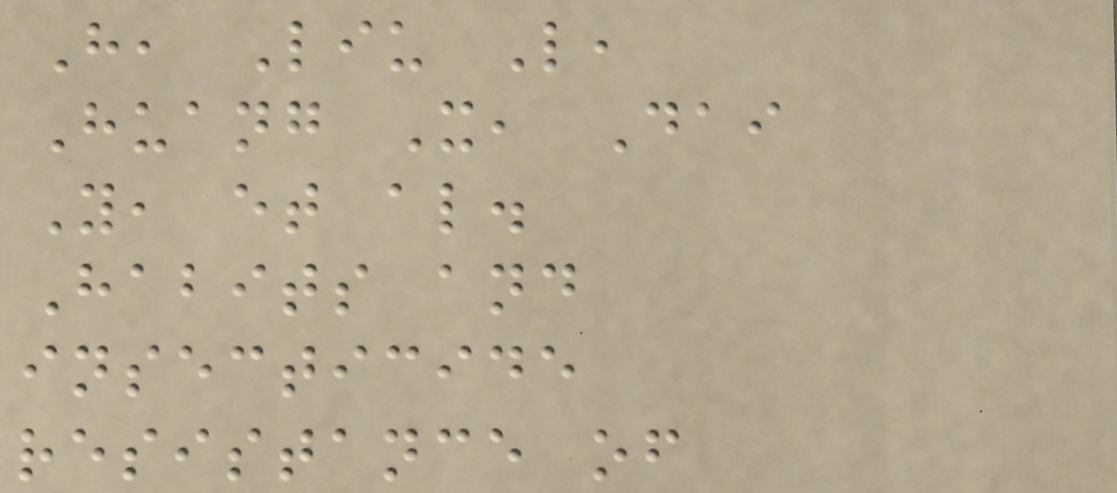H, Liu L,
Huang X, Dai
Y, et al.
Habits and
insecticide
resistance of
